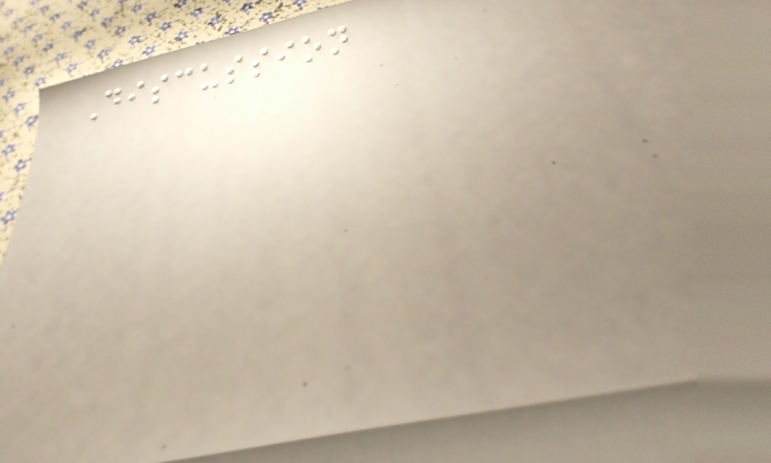Discussion
